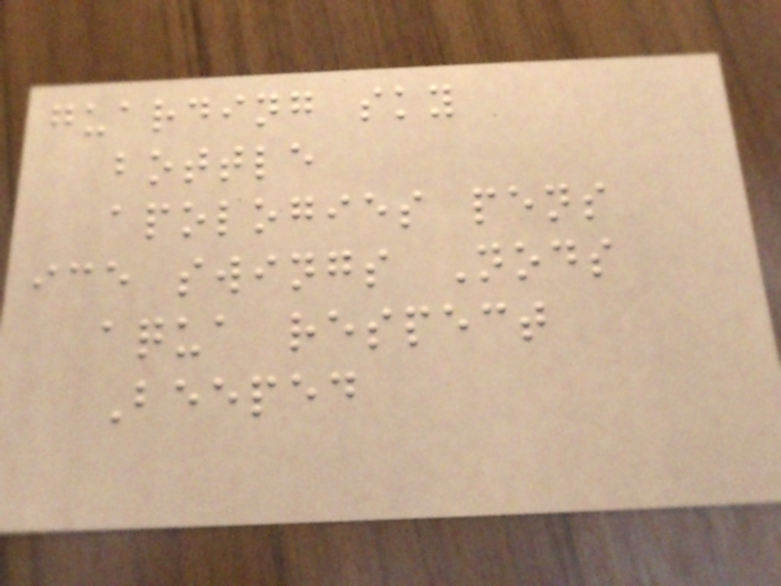guarding sky
bottle
apologies pens
ice swings Nods
aqua respect
Beeped
